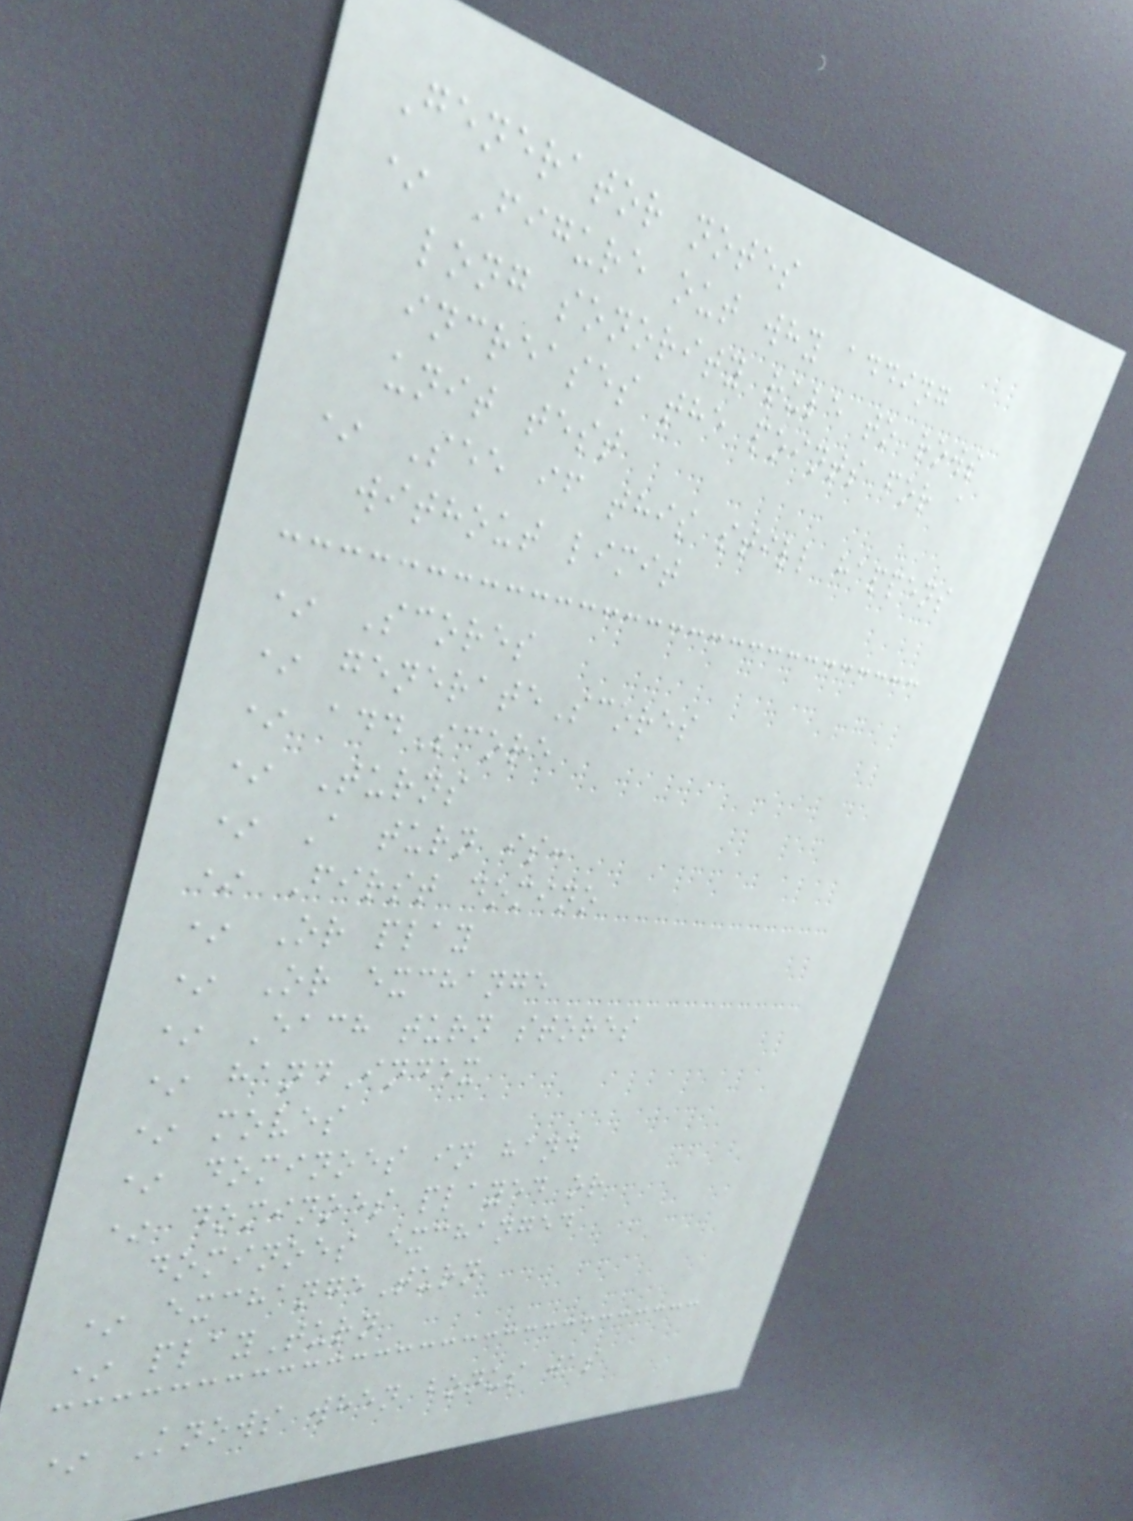Generator notes
* Figure out why adding
long sonority rule to rows
increases the points for a
unit test
* See if this still happens
without limit
* Scores
* generateScores
* addScore
* Turns
* A turn is:
* First domino
* Or play
* Or exchange
* Each turn stores
* handIndex
* moves
* dominoes in hand
* dominoes played or
dominoes exchanged
* exchangeTurn
* playTurn
* Knows when bonus was
